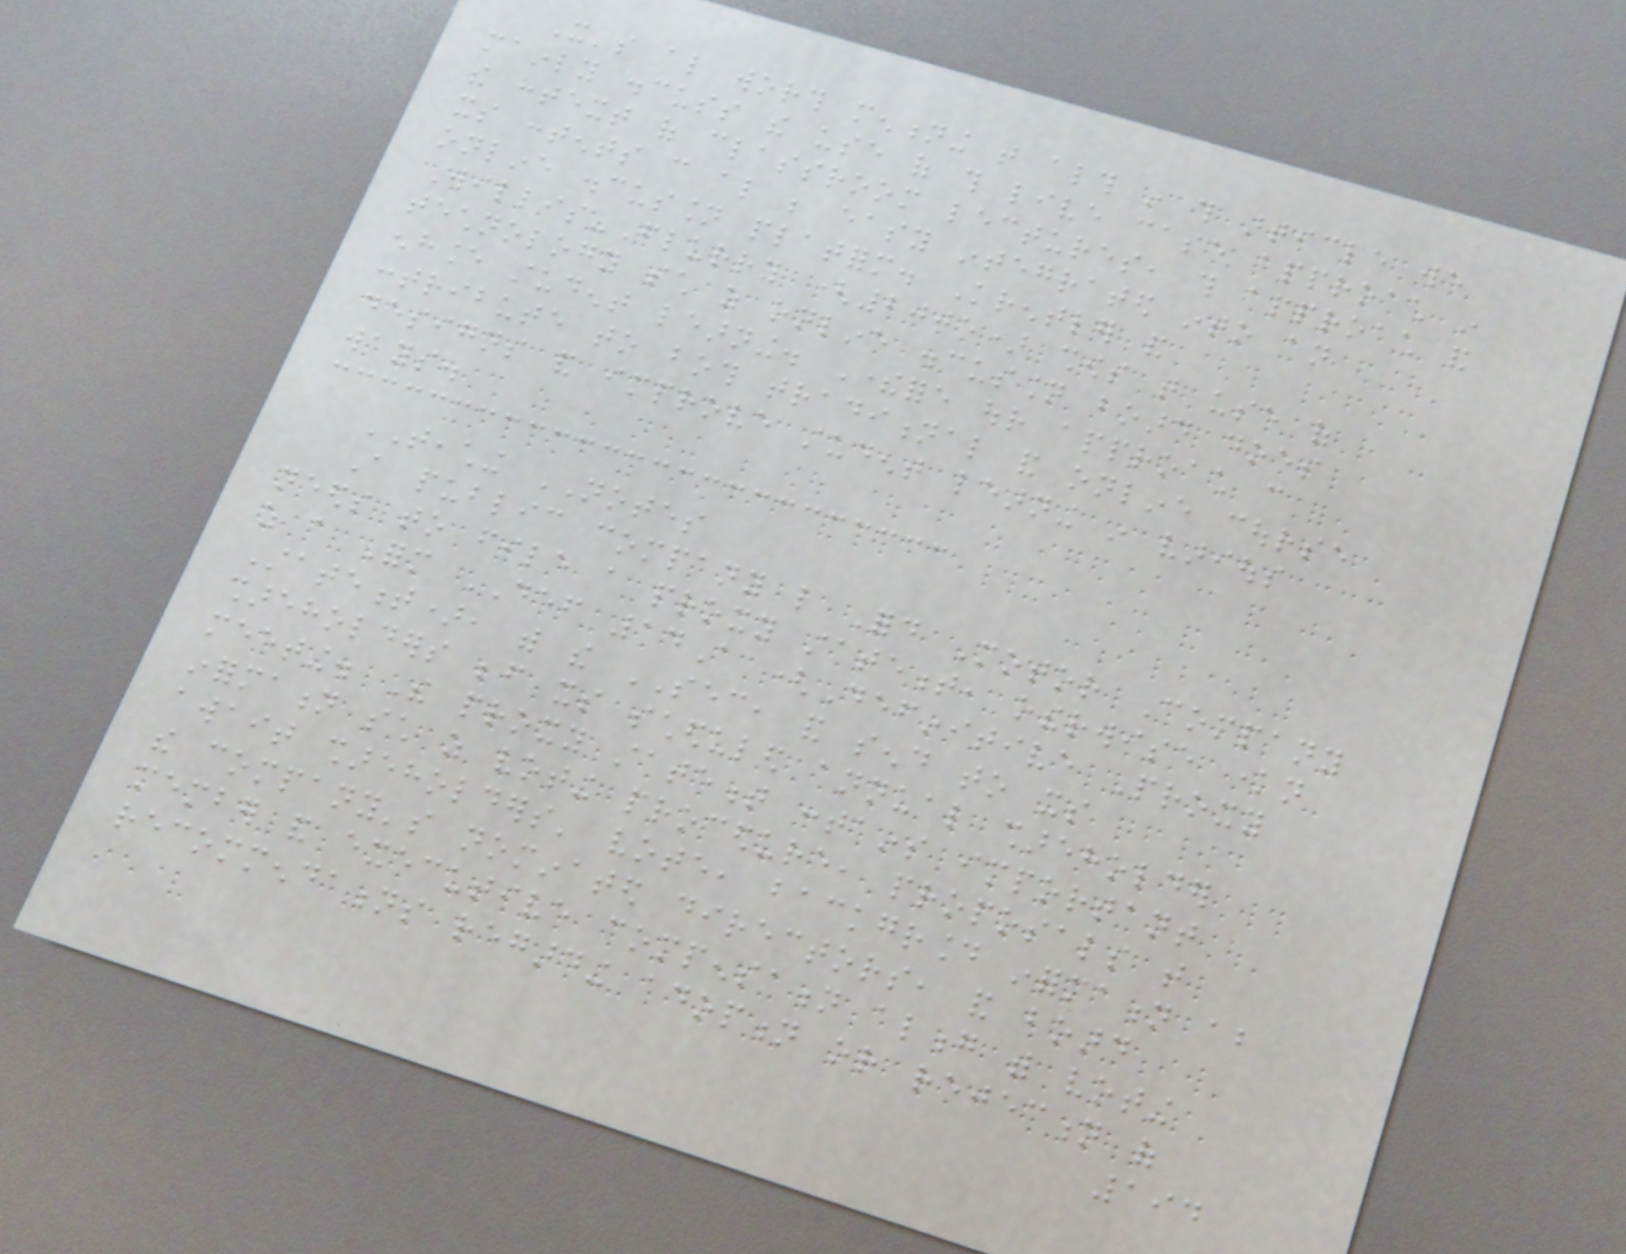It's also worth mentioning that although in this article we
mainly discuss the use of this live case approach in
the context of classroom lectures, this approach and
its contents can also be easy integrated into an
online discussion platform. Krentler and
Willis-Flurry (2005) shows that use of
technology such as online discussion board does
enhance student learning. Therefore our approach can
contribute to both traditional and online course
designs and improve student learning in various
ways.
TEACHING NOTES
A public company like Ford Motor Company
needs to file a proxy statement, otherwise known
as a Form DEF 14A (Definitive Proxy
Statement), with the SEC, and send to its
shareholders before its scheduled annual shareholder
meeting. The proxy statement contains important
information such as voting procedure, proposals that
await shareholders' vote, background information about
the company's nominated directors, and board
member and executive compensation along with voting
recommendations regarding adoption or rejection of
194
